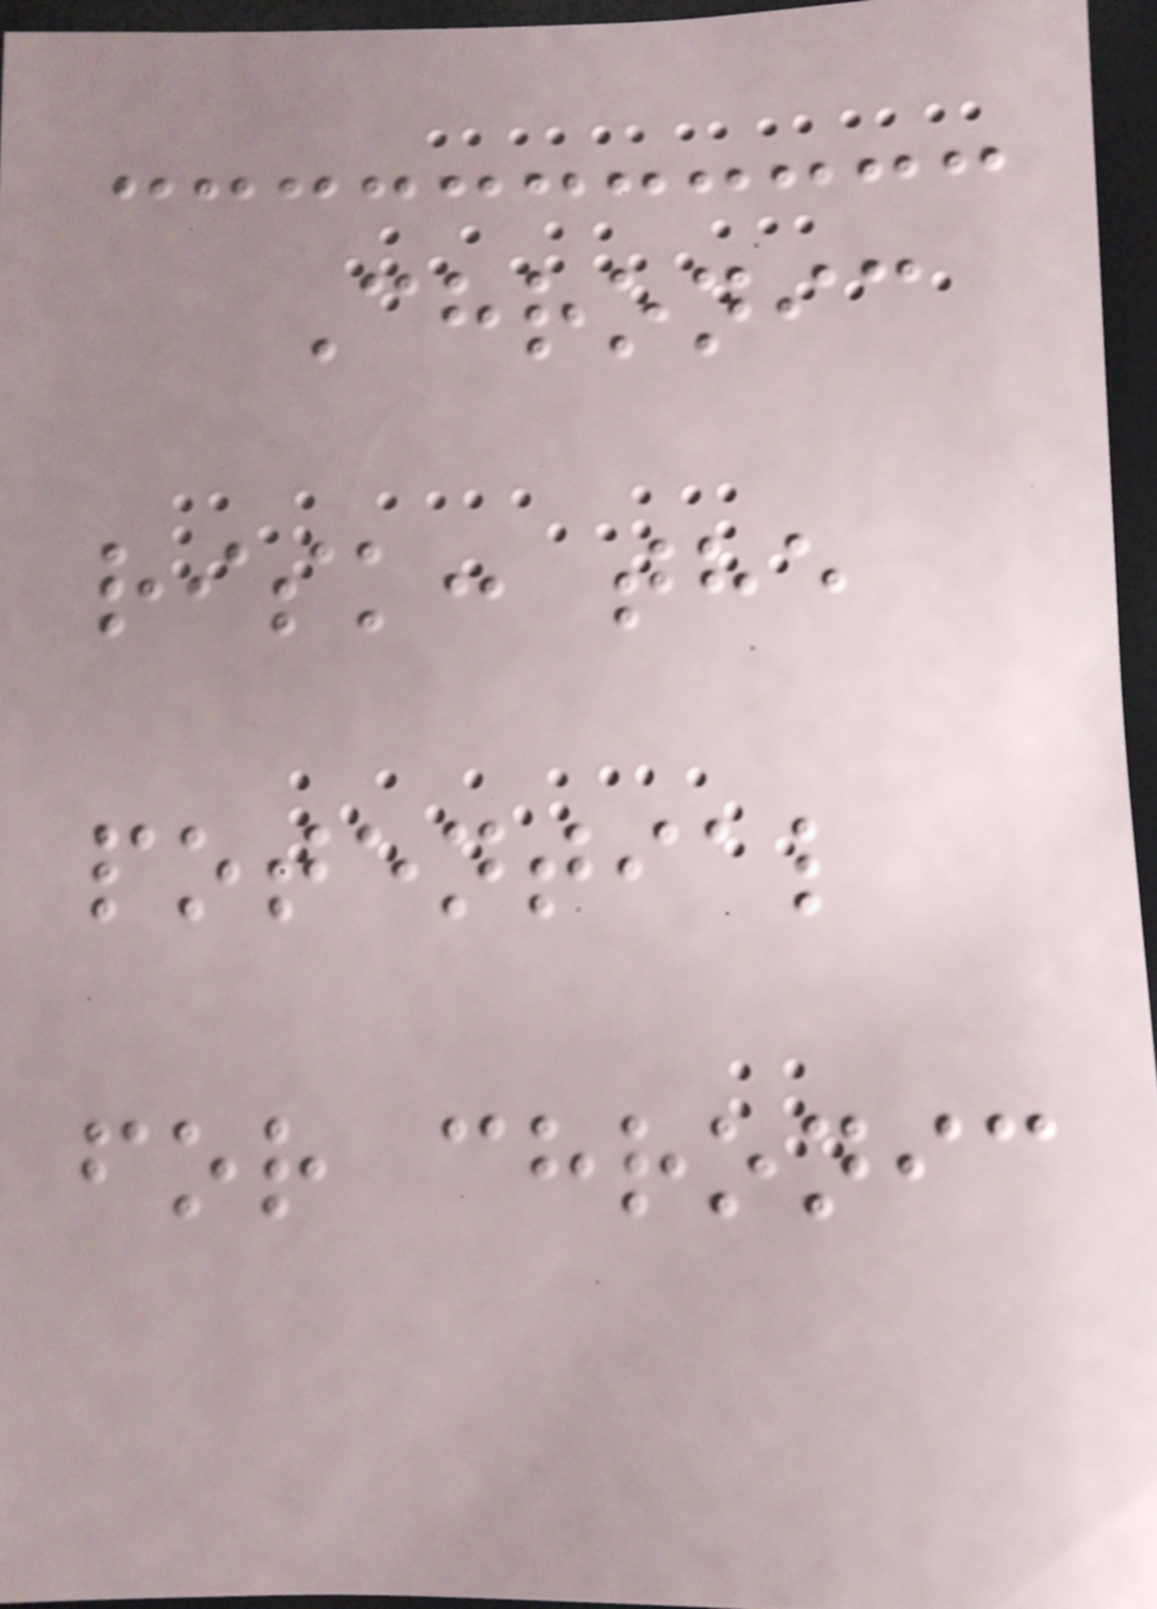Chronic
risk: the
potential
for chronic
